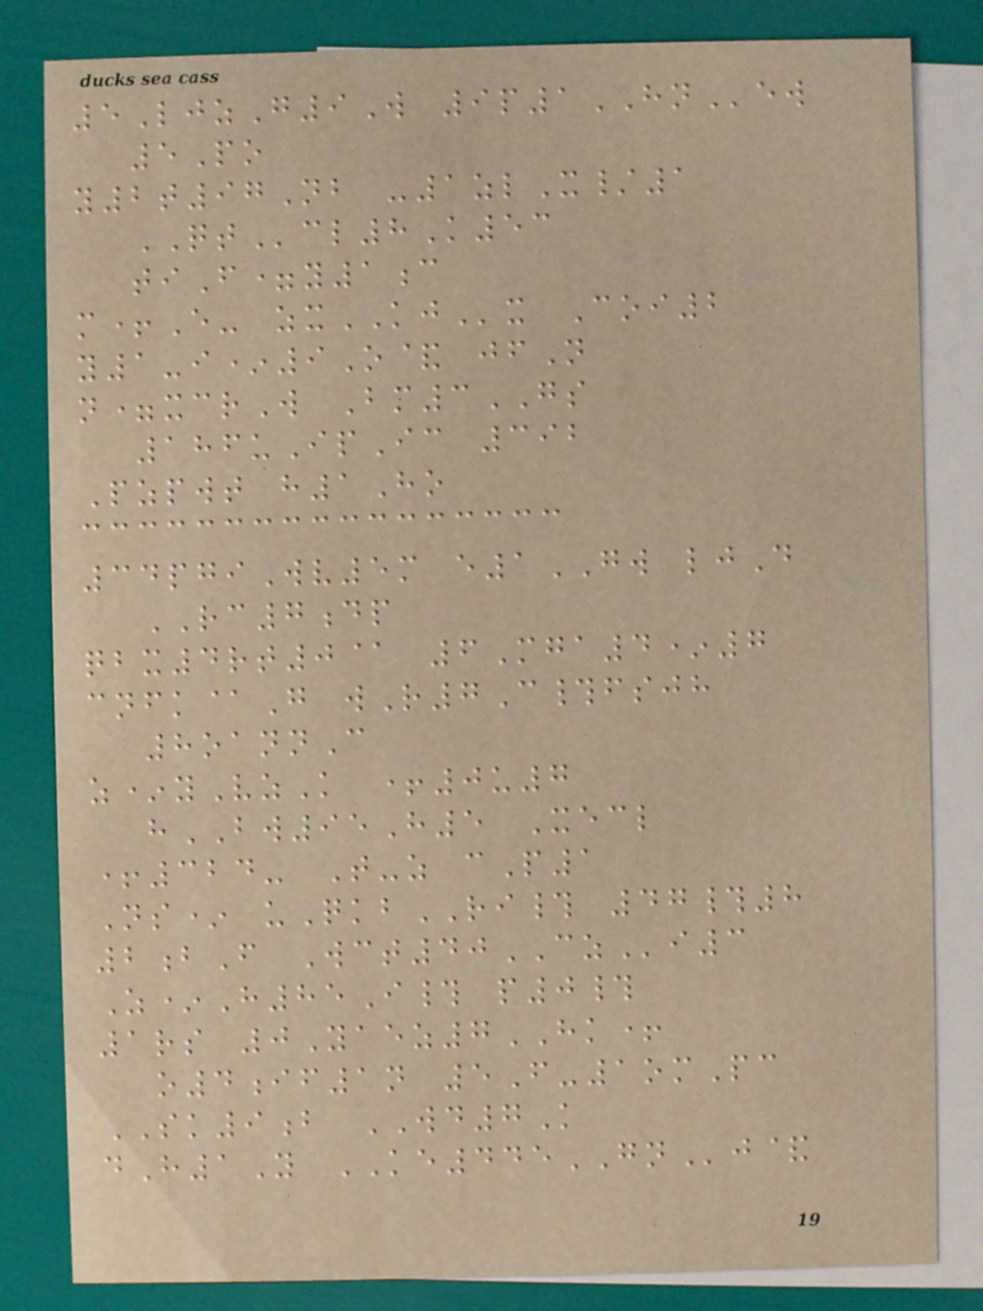5LjzG9W 9p1HNew
5Po
y2t97Nb -1zlX/1
QTcl8K53
tiF=y1c
m+E- zxKJx Coi2
y1-i*9O& jfN
n=xcrW Bm3GS
186uIpIc 392
Pzpwt h1Ho
34pgiWv5m e1GW ljD
RC7dp
qbx4rt0@ 6Mga4*7
cnfk@G wR7C#fsjh
8oannC
z*yVzK +0u7
hBW95H5 Xecl
+324- T-z cP1
Ns* uQkbRI# 47#8
2bF Wct40CZi3
Z*H85I# p0#
1rs 0Yaez7HK+
o4if1n 5F-1omPc
SK9b WD7K
dH1Y KE445GNj&
